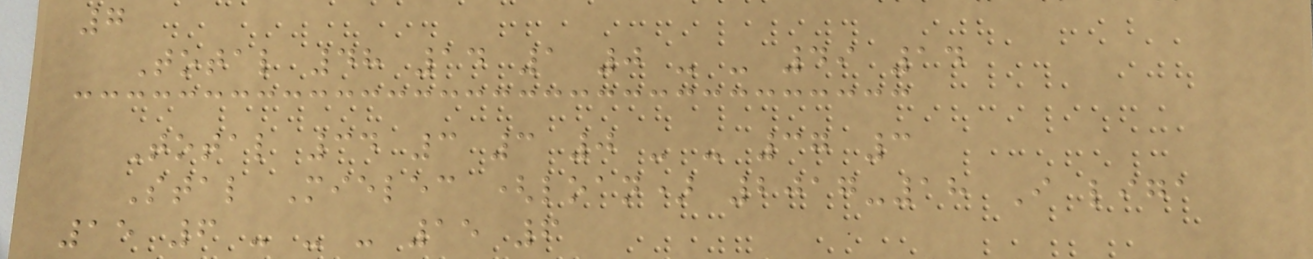7
Total 48 14 1 0 - - 49 14
Total 34 3 3 0 - - 37 3
Stal Mielec (loan) 2017-18 I liga
15 6 - - - 15 6
